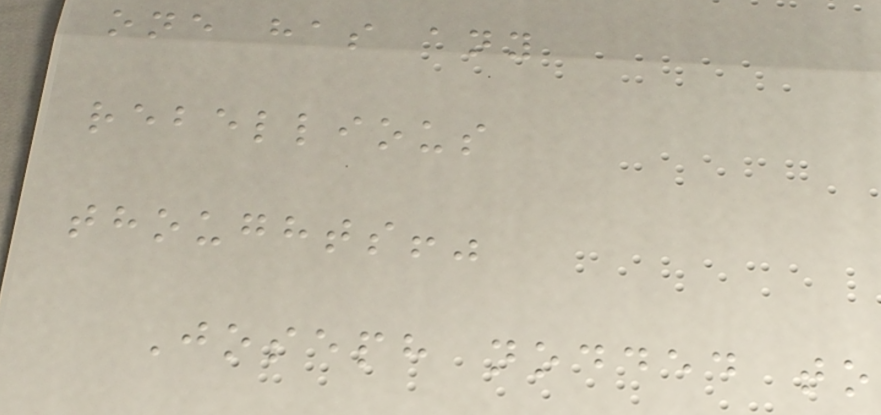one has any
rebellious
thoughts!"
Joseph nodded to
